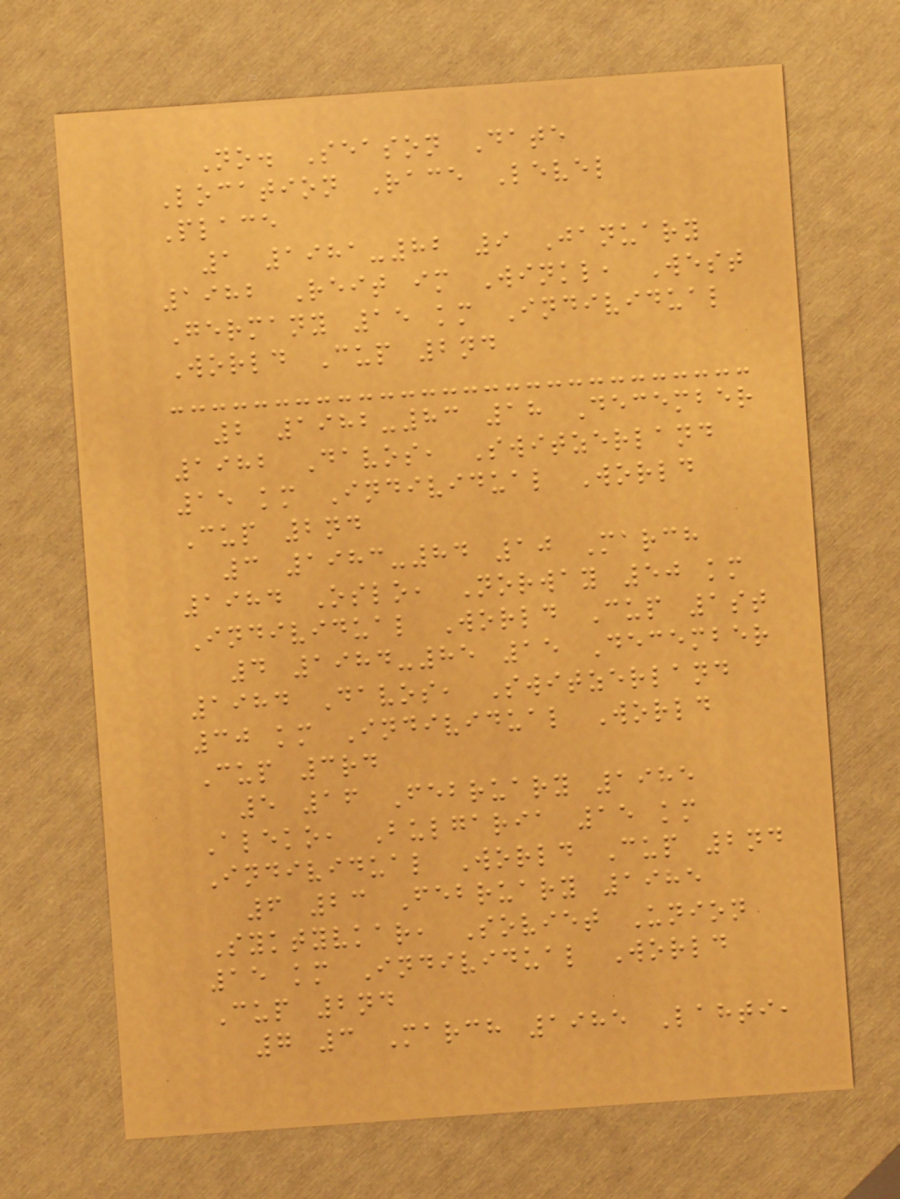No. Season Date
Location Race Level
Place
1 1981-82 9 January
1982 Reit im Winkl, West
Germany 15 km Individual
World Cup 2nd
2 1982-83 18 December
1982 Davos, Switzerland
15 km Individual World
Cup 2nd
3 1983-84 10 March
1984 Oslo, Norway 50 km
Individual World Cup 1st
4 1984-85 15 December
1984 Davos, Switzerland
30 km Individual World
Cup 3rd
5 16 February 1985
Aleko, Bulgaria 15 km
Individual World Cup 2nd
6 23 February 1985
Syktyvkar, Soviet Union
15 km Individual World
Cup 2nd
7 3 March 1985 Lahti,
